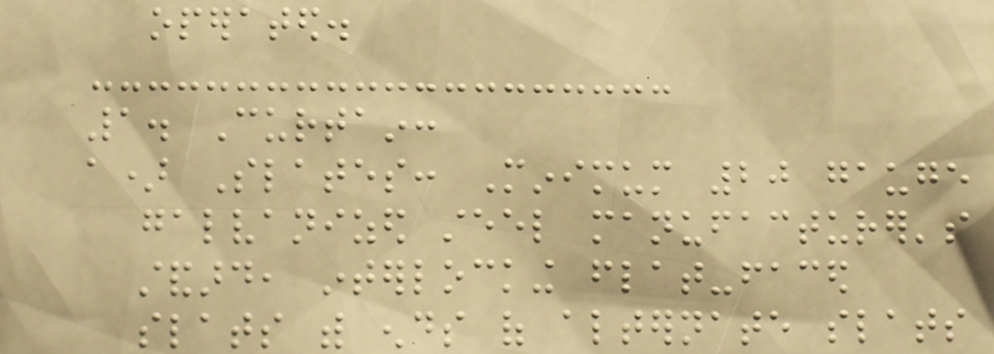operated.
1. Curtain:
a) Slates: Minimum 20 gauge
galvanized steel manufacturer's
standard, interlocking flat-faced
slats with ends of alternate slats
